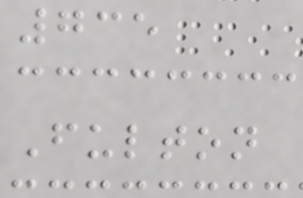735
Fulton
